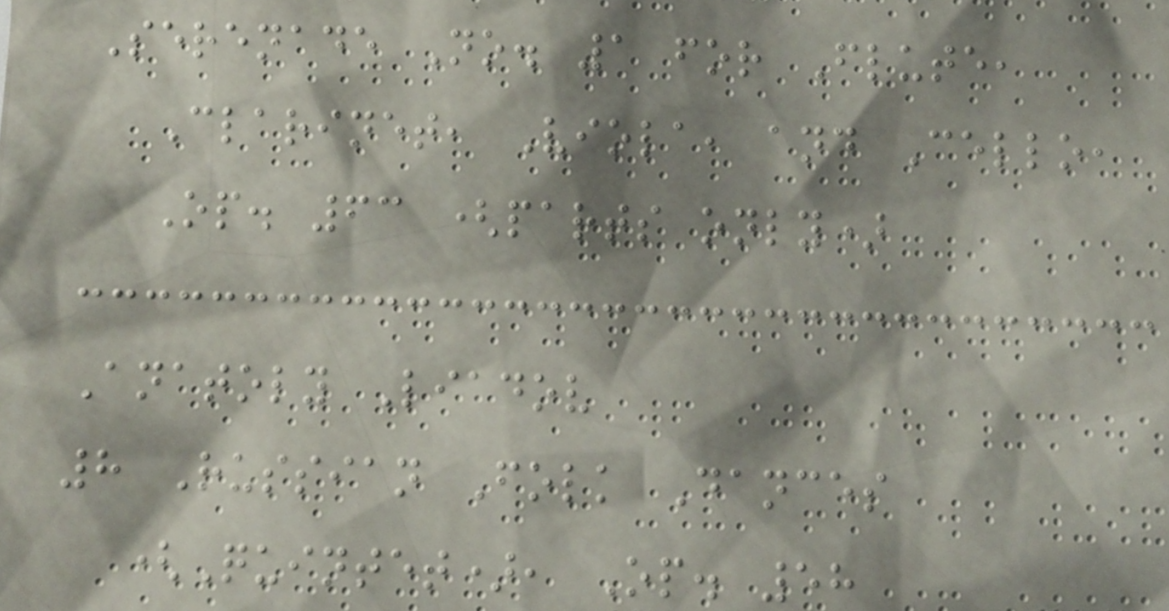Serenade No. 1 for Flute,
Clarinet, Viola, and Cello,
Op. 63 (parts only)
Anatoly Liadov
8 Russian Folk Dances
(Quintet), Op. 58
